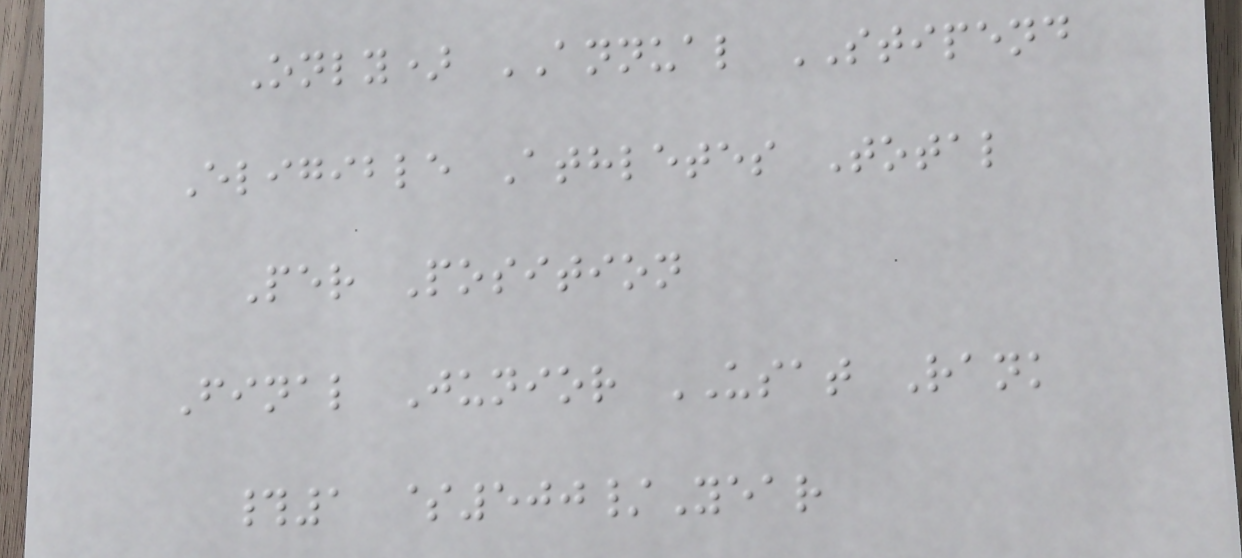Only) ANNUAL STIPEND
Eligible Athletes Total
Per Position
Final Junior USAT Rank
#1 $500/Year
